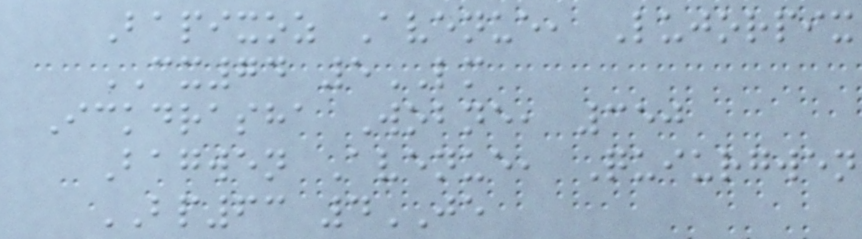Bapixoz Avenue, Lujorpix
CX74 5LM
Ickdrasha Wobne, 350
Bagwen Avenue, Quiurgwen
BP63 4JE
